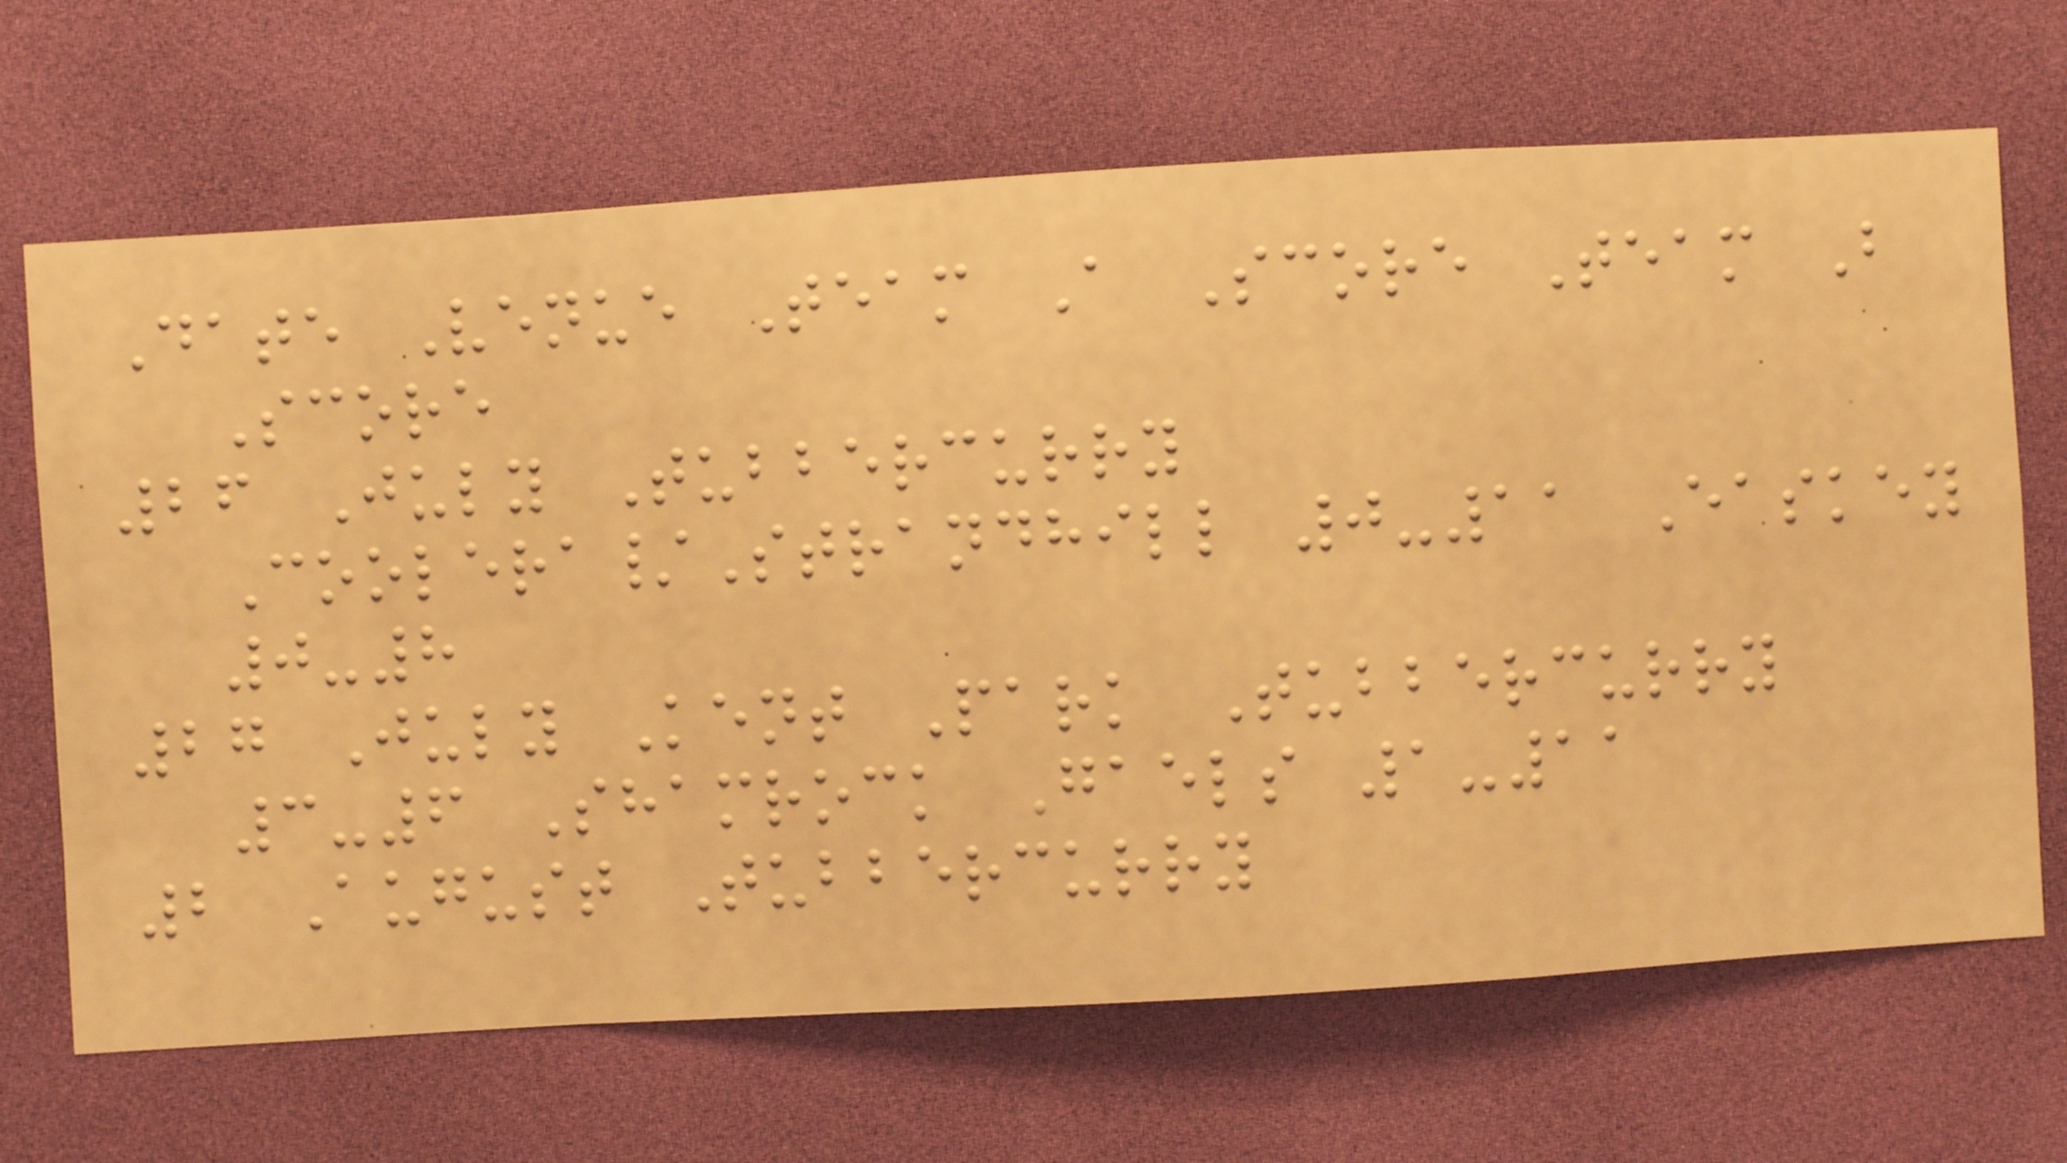Date Venue Team A Score Team B
Score
26 July Tubbercurry
Coolera/Strandhill 0-11 Easkey
0-8
27 July Kent Park Tubbercurry
3-6 Shamrock Gaels 1-11
2 August Tubbercurry
